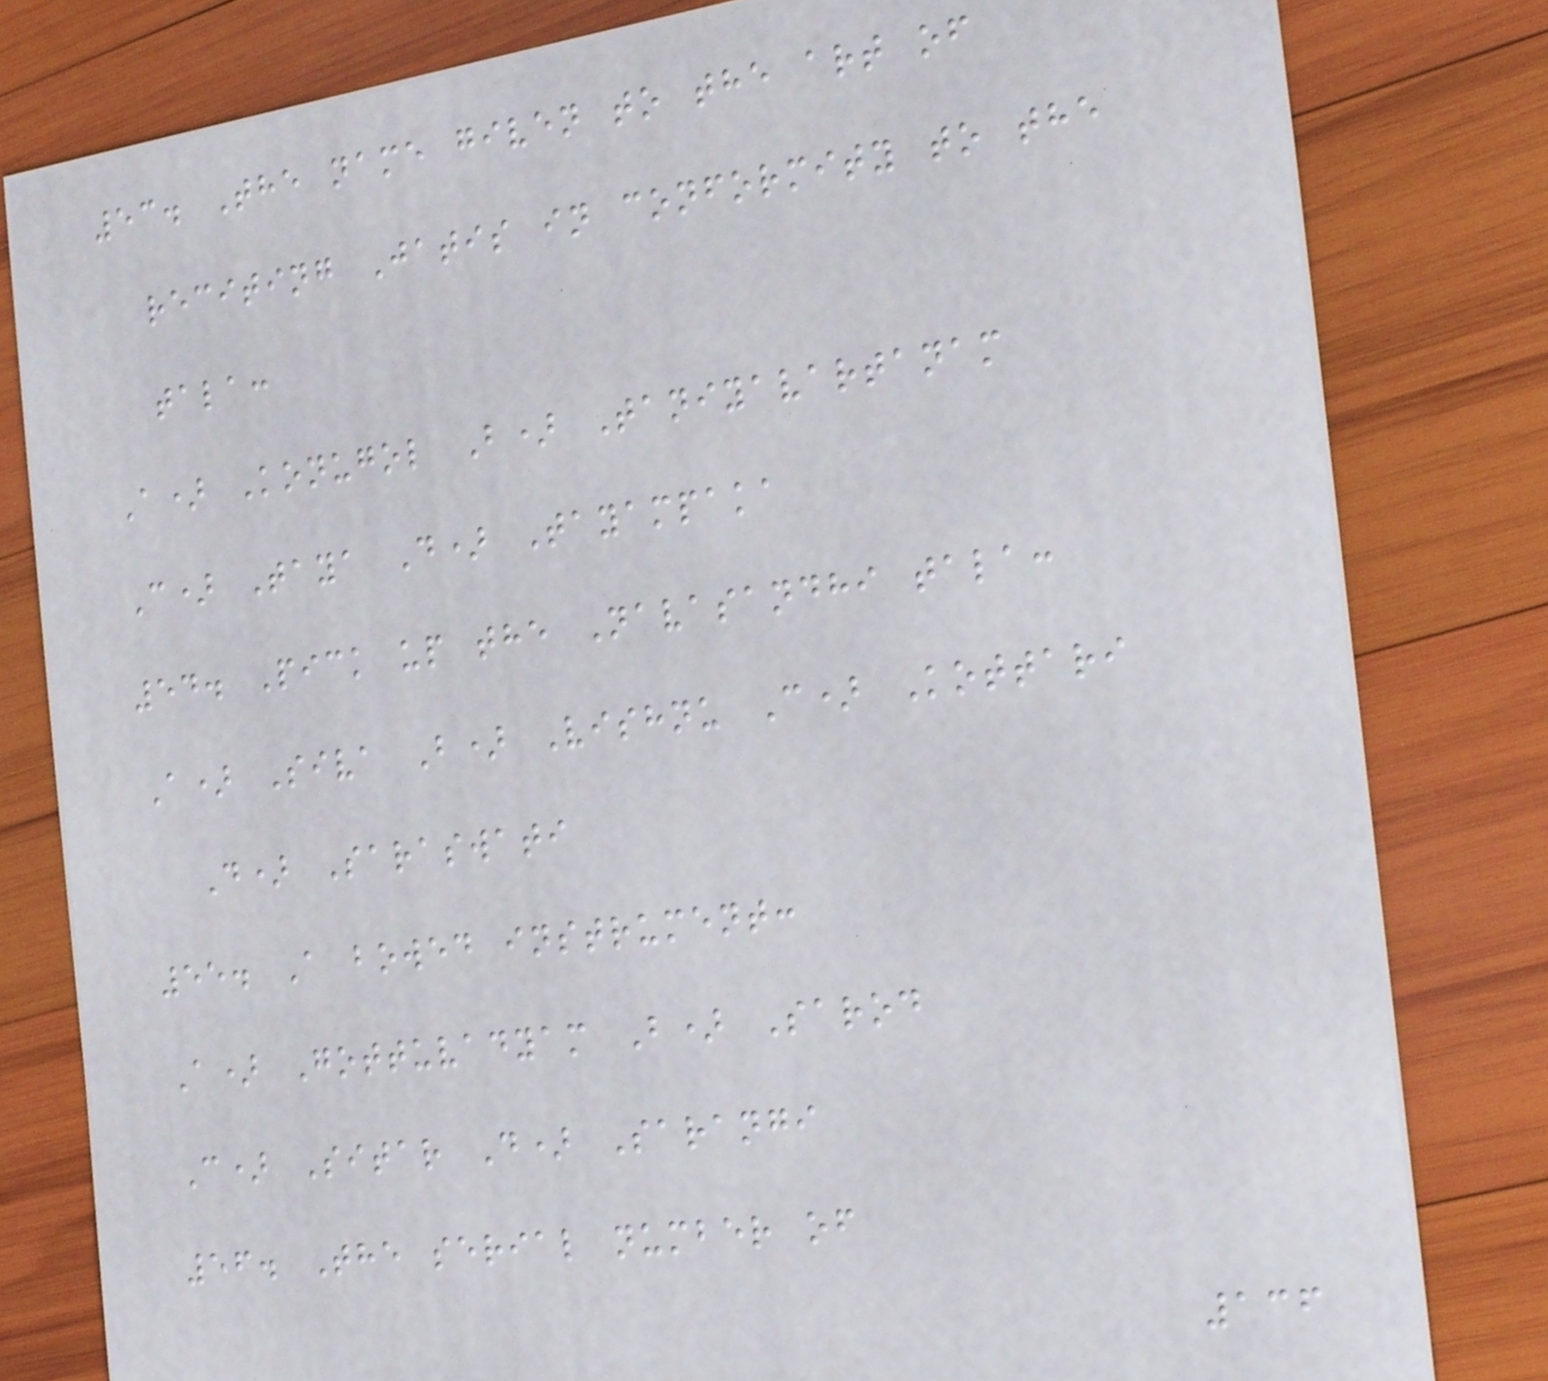53. The name given to the art of
reciting Jatis in conformity to the
tala:
A) Konugol B) Taniyavartanam
C) Taya D) Tayampaka
54. Pick up the Navasandhi tala:
A) Siva B) Vishnu C) Kottari
D) Saraswati
55. A bowed instrument:
A) Gottuvadyam B) Sarod
C) Sitar D) Sarangi
56. The serial number of
136
